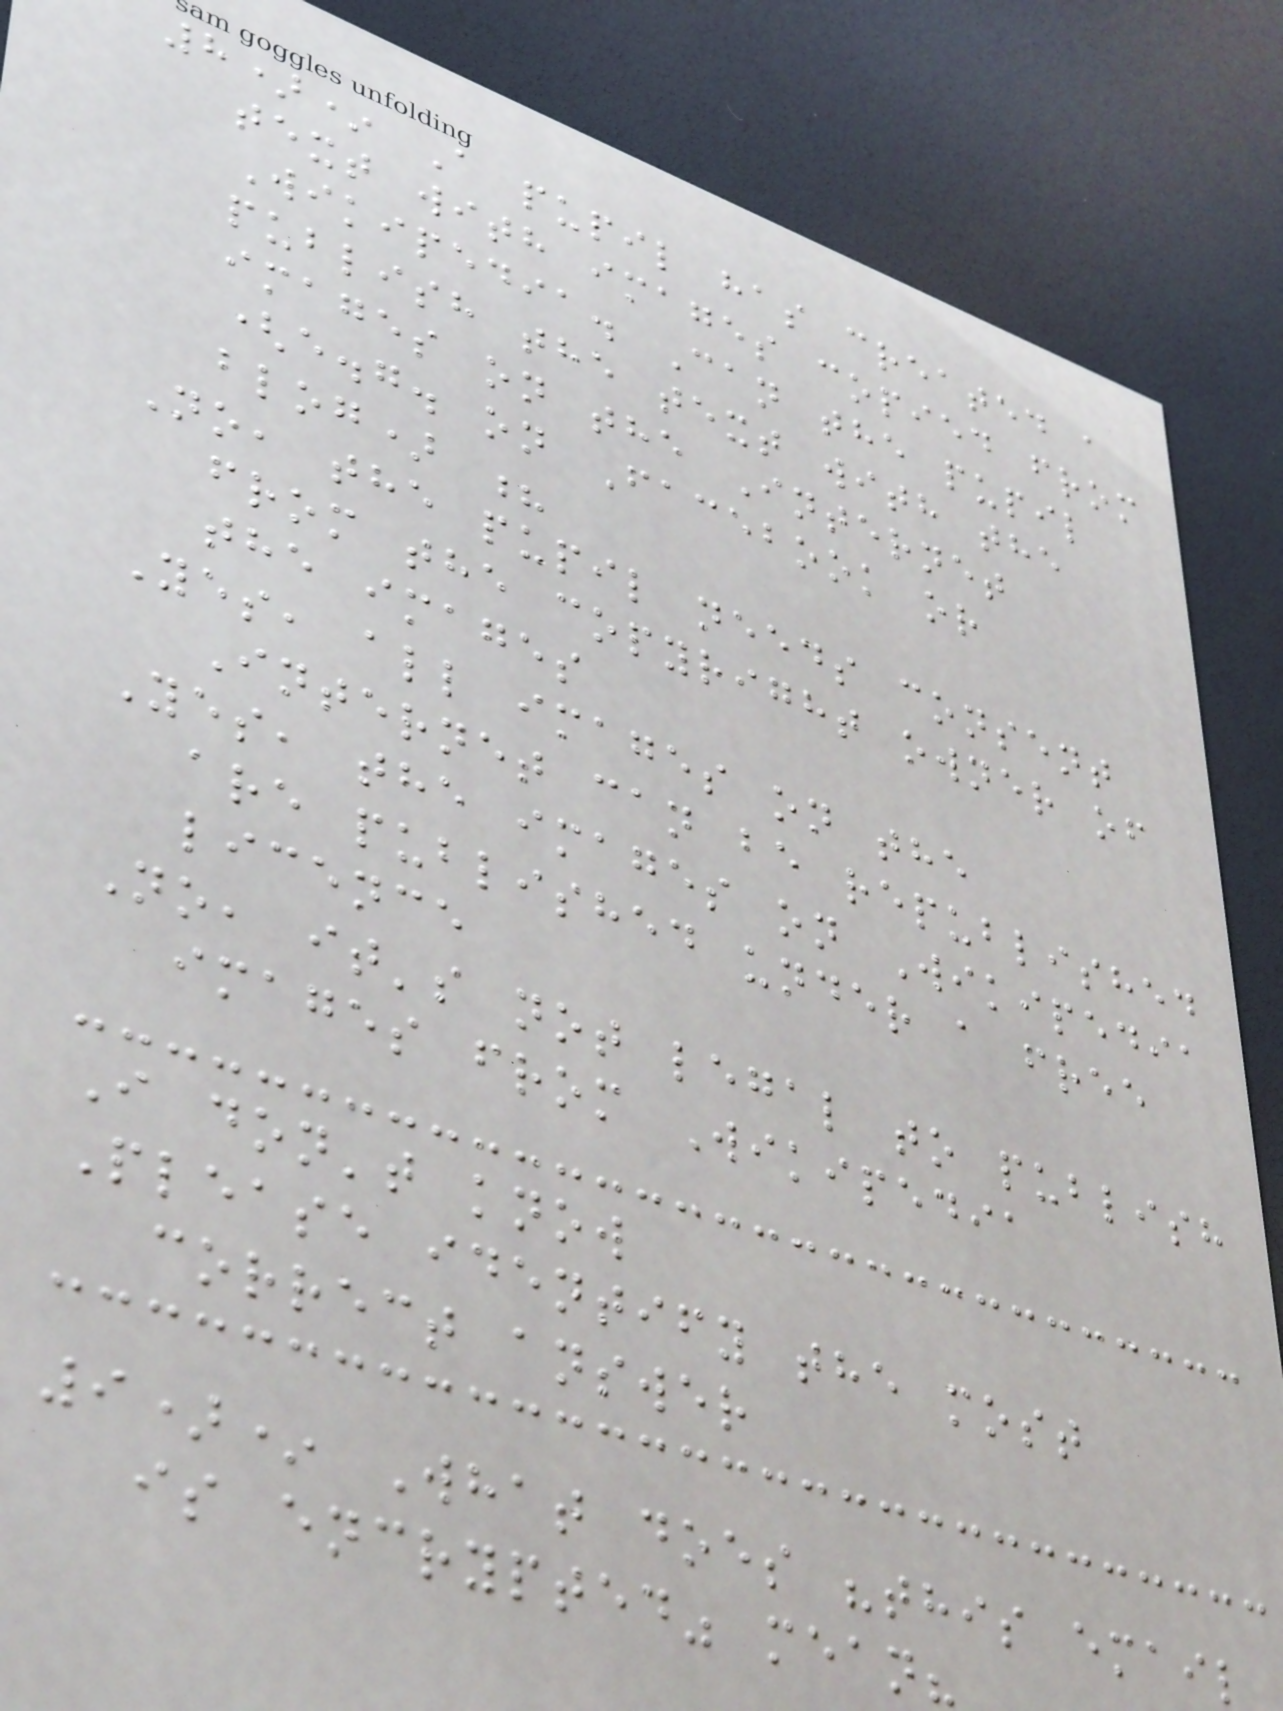8)* A pupil has created a
text with images copied from
Wikipedia. Can the pupil
publish the text with the
images on the Internet
(e.g. on Facebook or
blog) ?
No, the pupil needs consent
from the copyright owner of
the images
Yes, all images on the
Internet can be republished
Yes, the images on Wikipedia
are published under a free
licence
No, it's not legal to publish
images from Wikipedia
I don't know
Please identify the most
correct answer
9)* What does "this email
is encrypted" mean?
